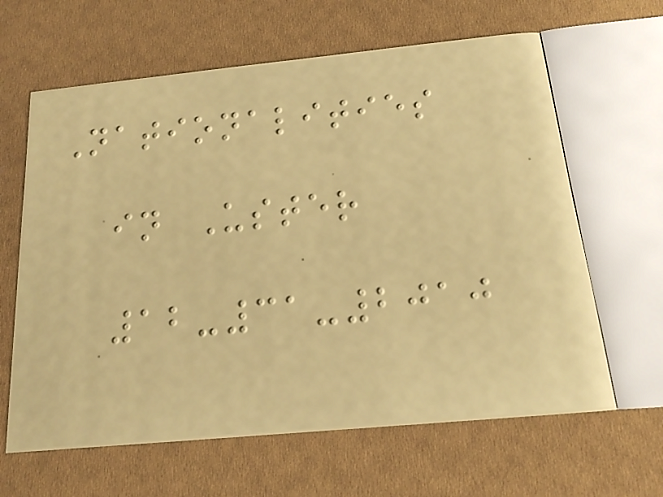Nationalities
in Uster
12-31-2010
